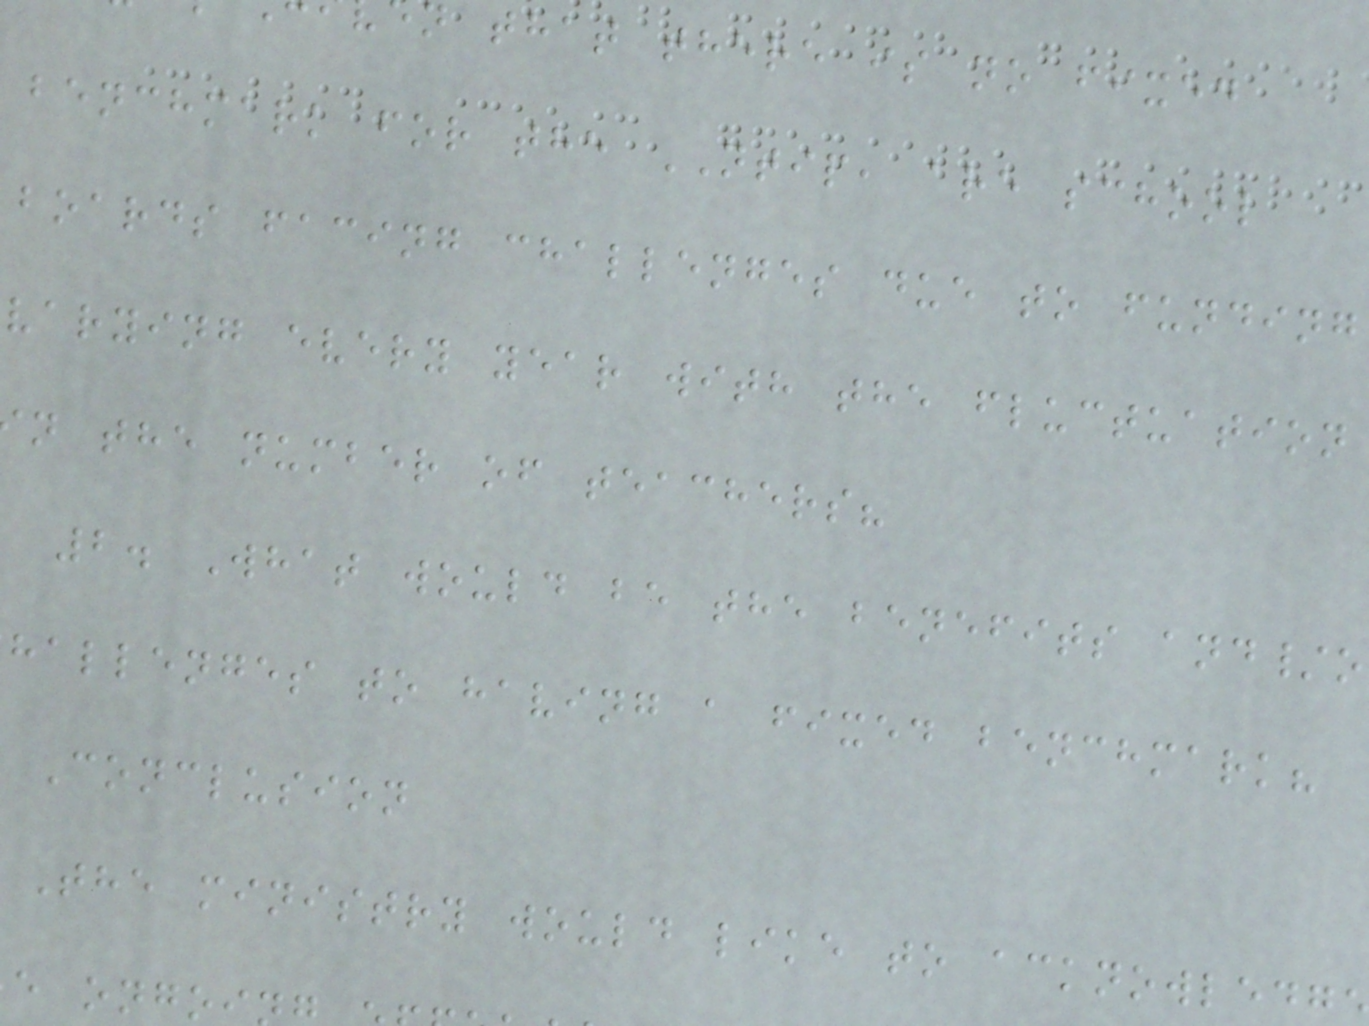n that there is no fixed
benchmark for the NTIP, are school
boards facing challenges due to funding
varying every year with the fluctuation
n the number of teachers?
2. What would be the benefits and/o
hallenges to having a fixed benchmark?
Conclusion
The ministry would like to acknowledg
